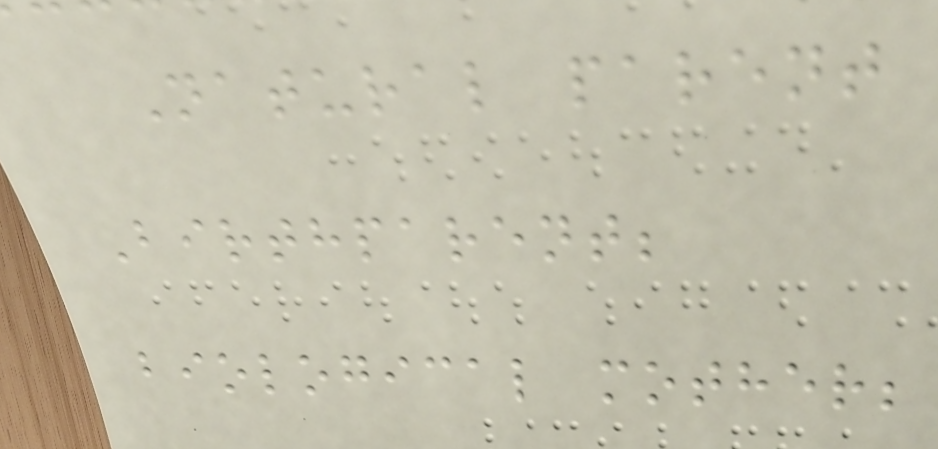Natural parent
Birthparent;
biological mother;
